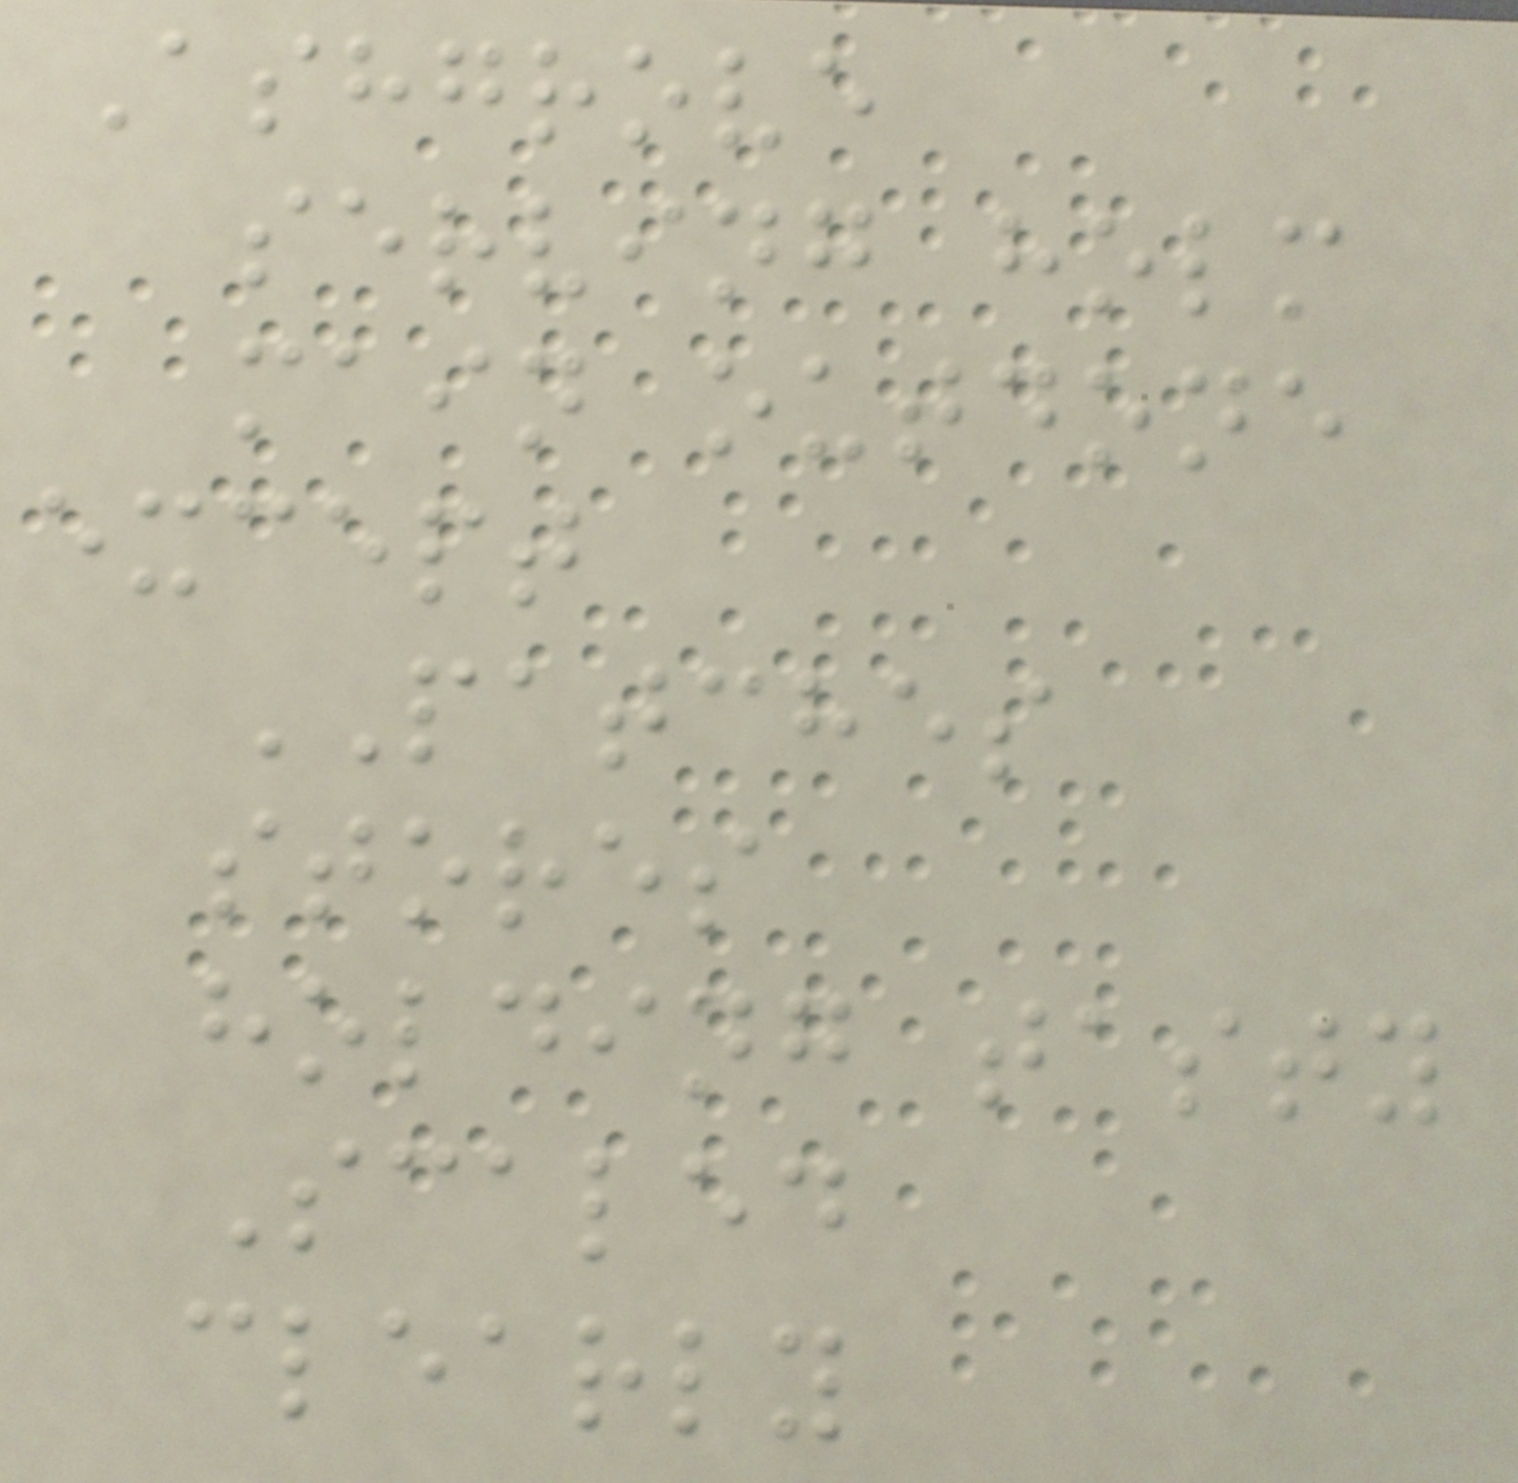Ashgrove
serving holm
main outdone
except
PATCHES
stores
holding tasty
Scaled
clearly
